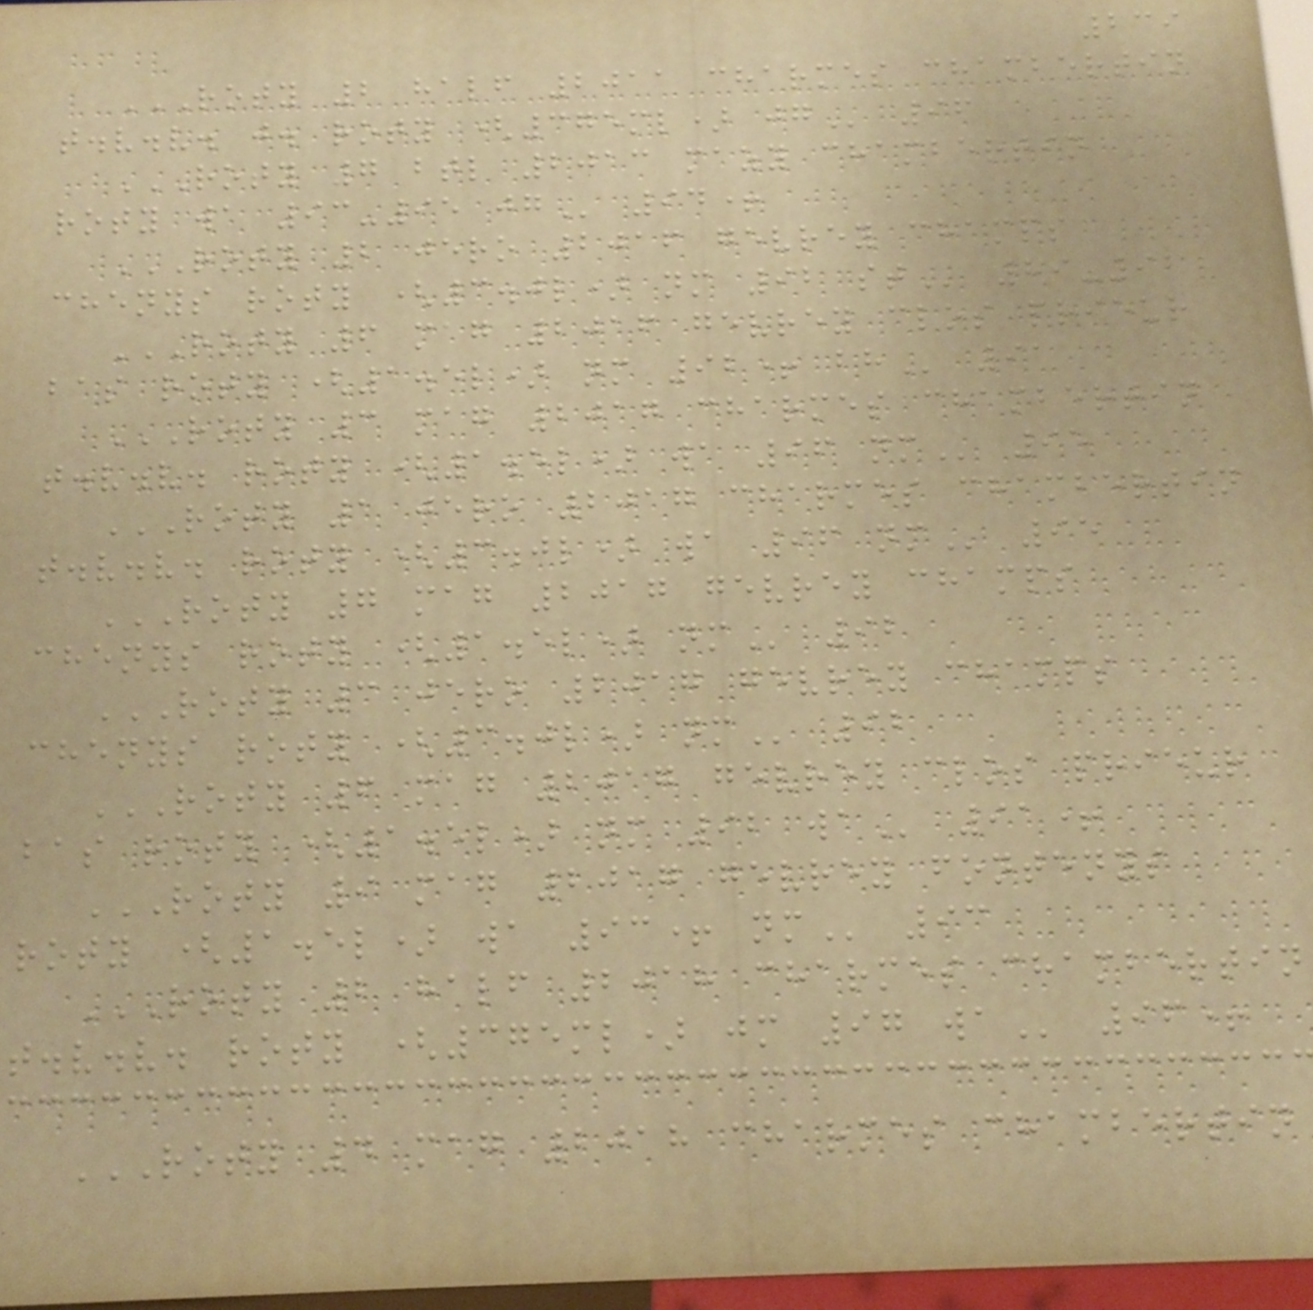239
ROTY 2 HALF 2011 CHARMES CHAMBERTIN
T.V.V. J. ROTY (375ML) JG 96
ROTY 7 BTL 2013 MAZY CHAMBERTIN
ROTY WA 93-95 JG 94+
ROTY 2 JERO 2016 GEVREY CHAMPS
CHENYS ROTY (3.0L) NM 92 ST 89-92
ROTY 6 MAG 2016 GEVREY CLOS PRIEUR
BAS ROTY (1.5L) NM 92+ BH 91
ROTY 3 MAG 2017 CHARMES CHAMBERTIN
T.V.V. ROTY (1.5L) WA 96 NM 95
ROTY 1 JERO 2017 CHARMES CHAMBERTIN
T.V.V. ROTY (3.0L) WA 96 NM 95
ROTY 7 MAG 2017 GEVREY CHAMPS
CHENYS ROTY (1.5L) NM 92
ROTY 3 JERO 2017 GEVREY CHAMPS
CHENYS ROTY (3.0L) NM 92
ROTY 6 MAG 2017 GEVREY CLOS PRIEUR
BAS ROTY (1.5L) NM 92 WA 91+
ROTY 9 MAG 2017 GEVREY FONTENYS
ROTY (1.5L) WA 93+ NM 93
ROTY 2 HALF 2018 CHARMES CHAMBERTIN
T.V.V. ROTY (375ML) JM 97 WA 96+
ROTY 4 MAG 2018 CHARMES CHAMBERTIN
